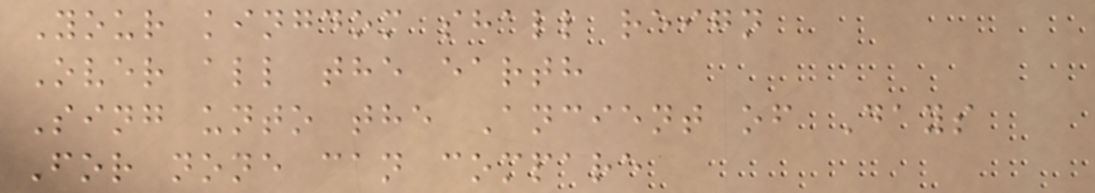Your kingdom shall reign
Over all the earth
Sing unto the Ancient of Days
For none can compare
